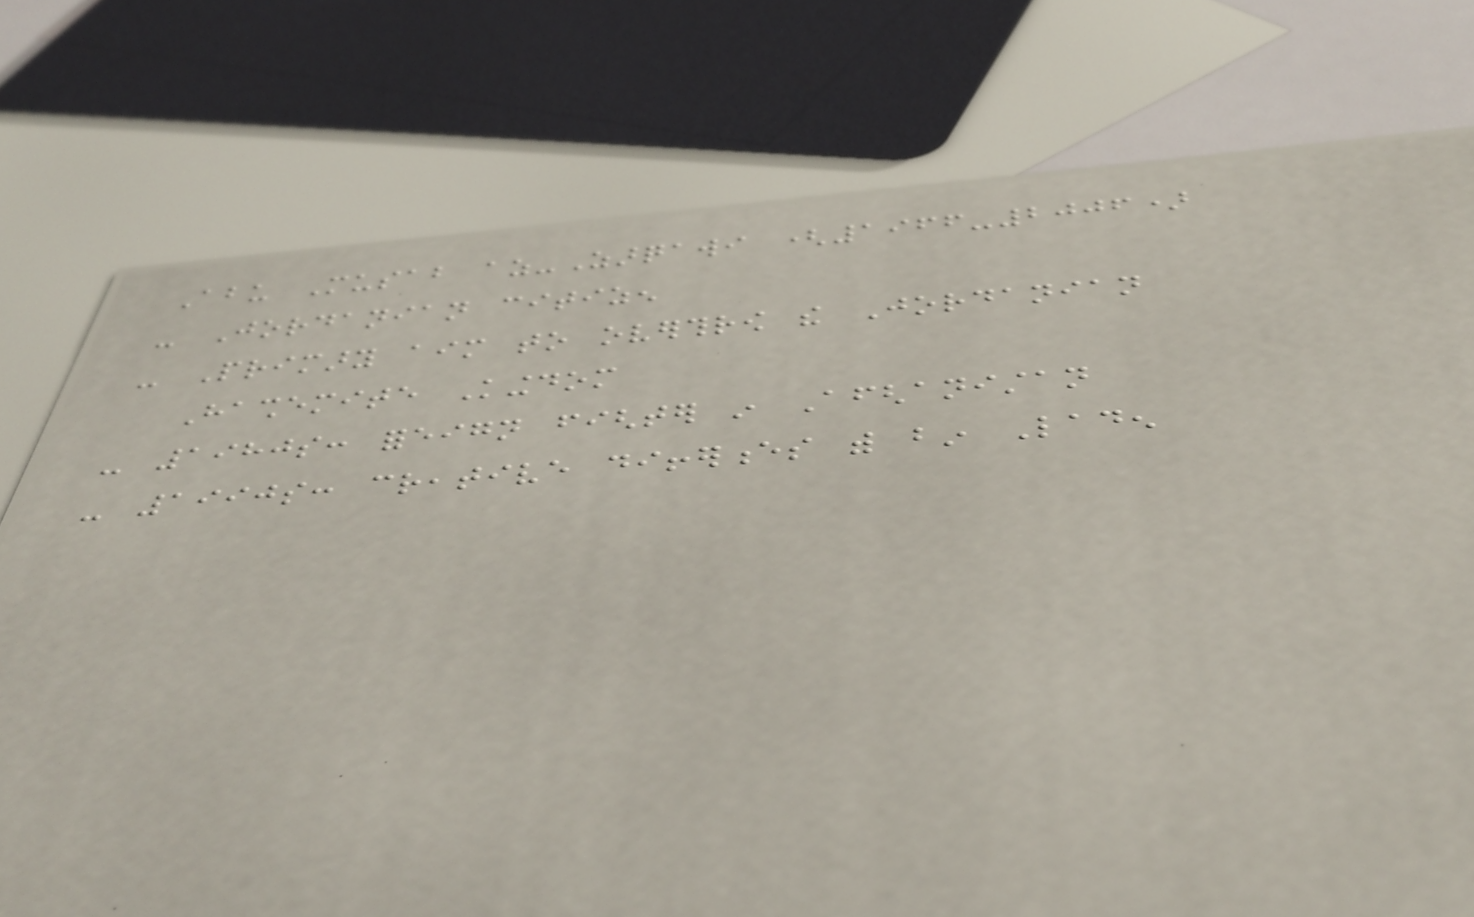Abu Musab az-Zarqawi (1966-2006)
- Jordanian citizen
- Primary aim to overthrow the Jordanian
Hashemite Kingdom
- 1980s: foreign fighter in Afghanistan
- 1990s: creative differences with bin Laden
